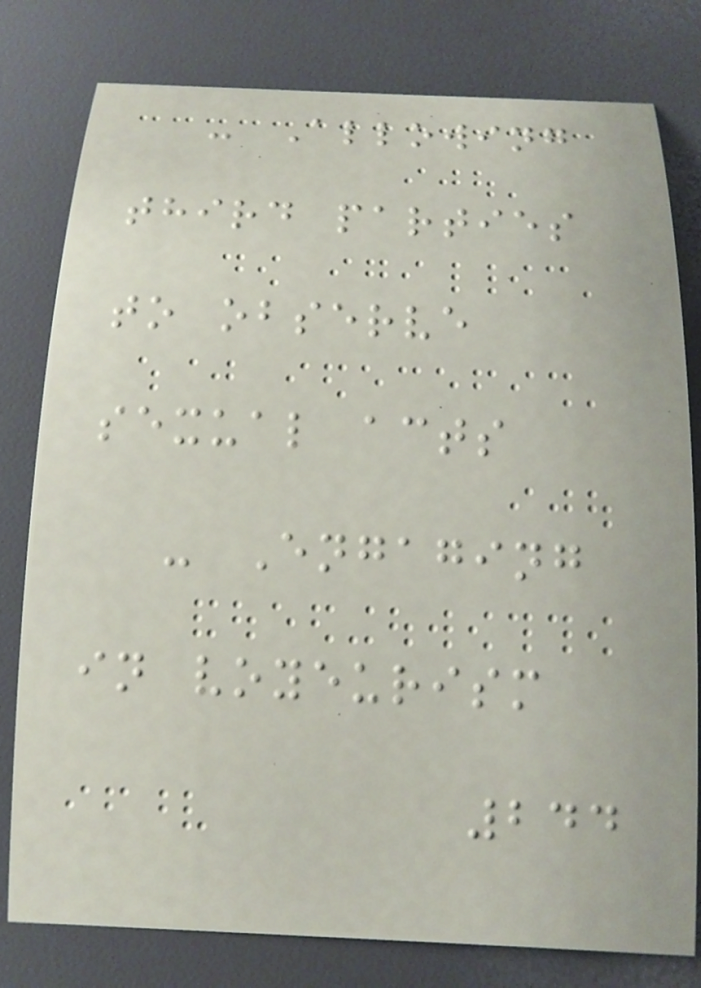- Allowing
third parties
to observe
sexual acts
- Engaging
in voyeurism
244
